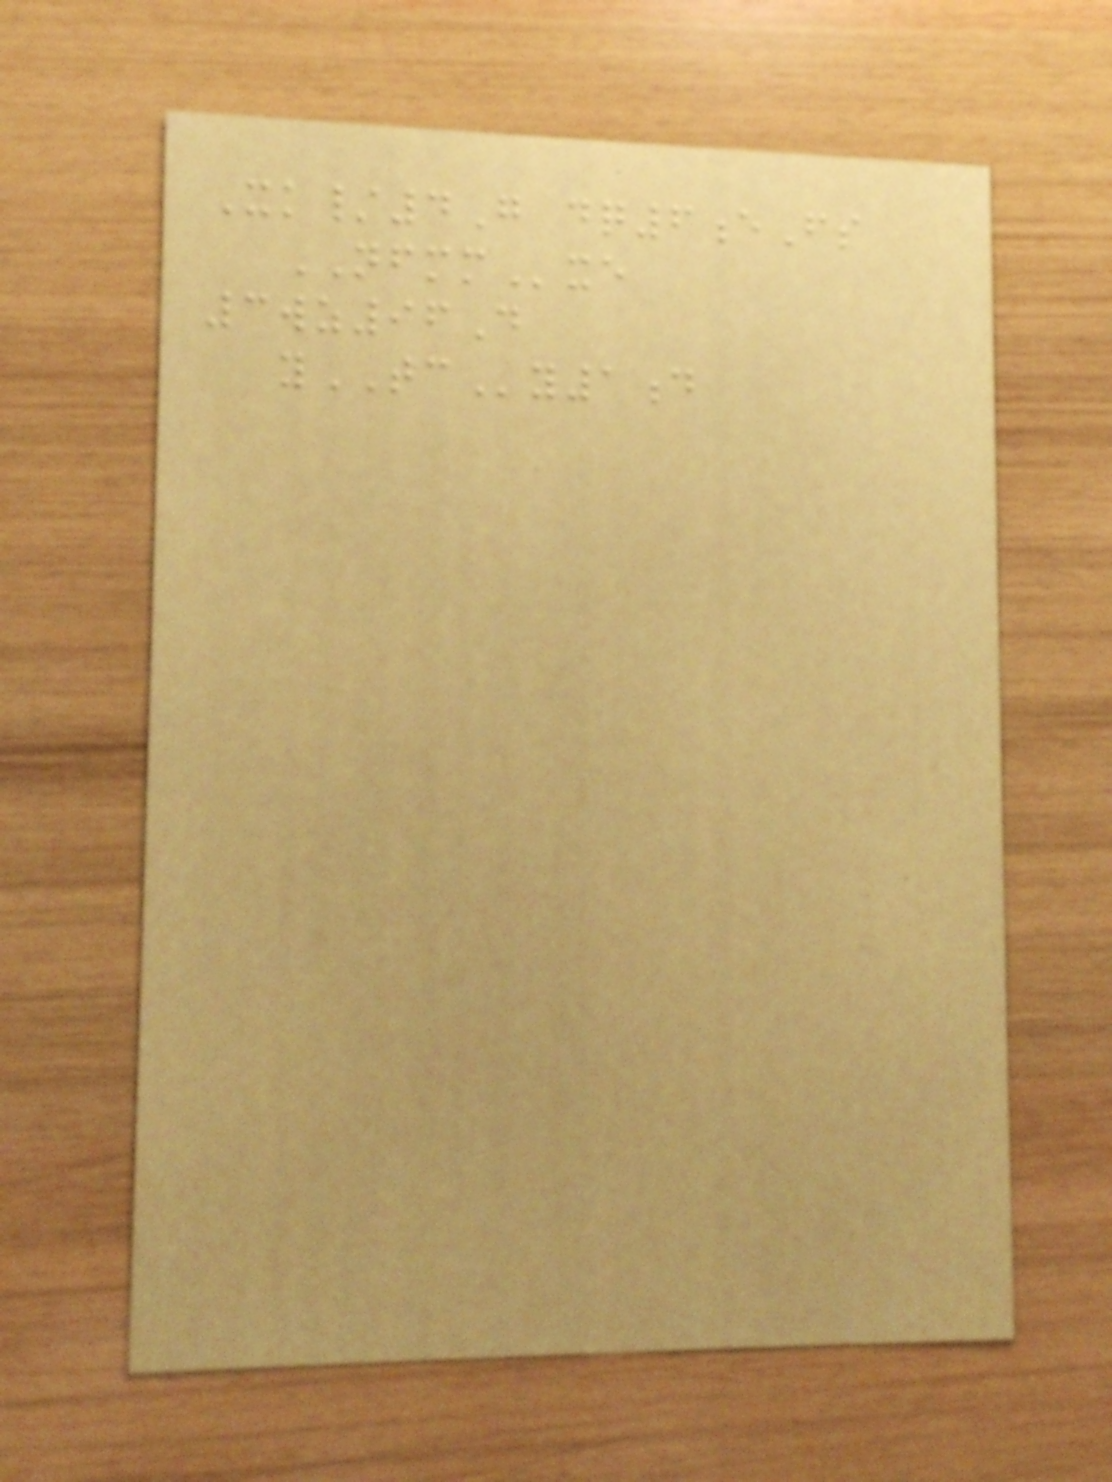Xk/4G dq6eFs
NFMMxe
3wz96D
yTCy1d
